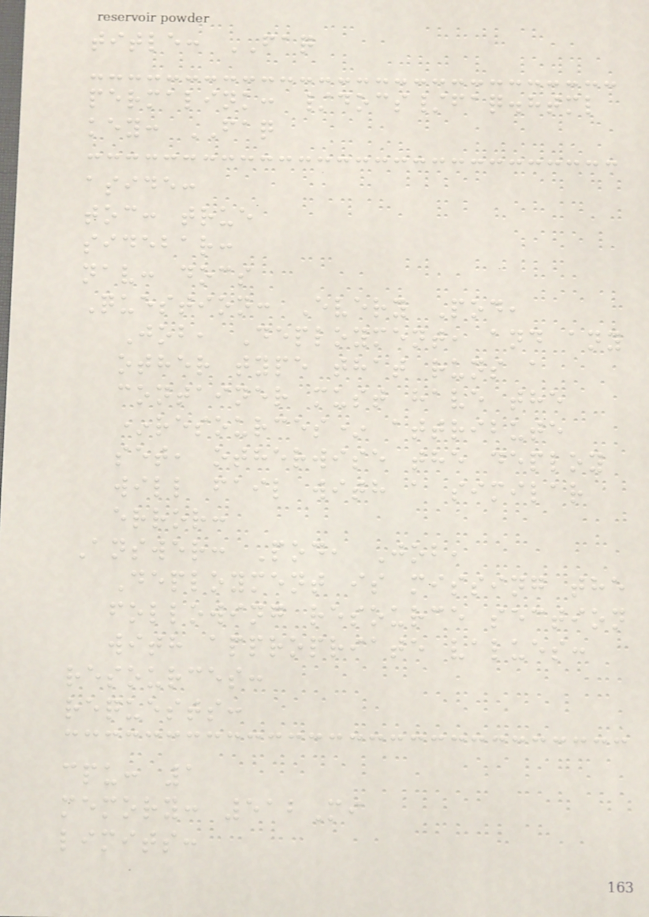title: FAQ
permalink: /docs/faq.html
key: FAQ
aside:
toc: true
sidebar:
nav: docs
Question: Every Pod,
Job, Deployment, and any
other type that runs a
container must have the
*resources* attribute
set, otherwise the deploy
will fail with a similar
error:
Answer: Pod, Job,
Deployment is missing the
following resource section
with appropriate values:
resources:
requests:
cpu: 1
memory: 512Mi
limits:
